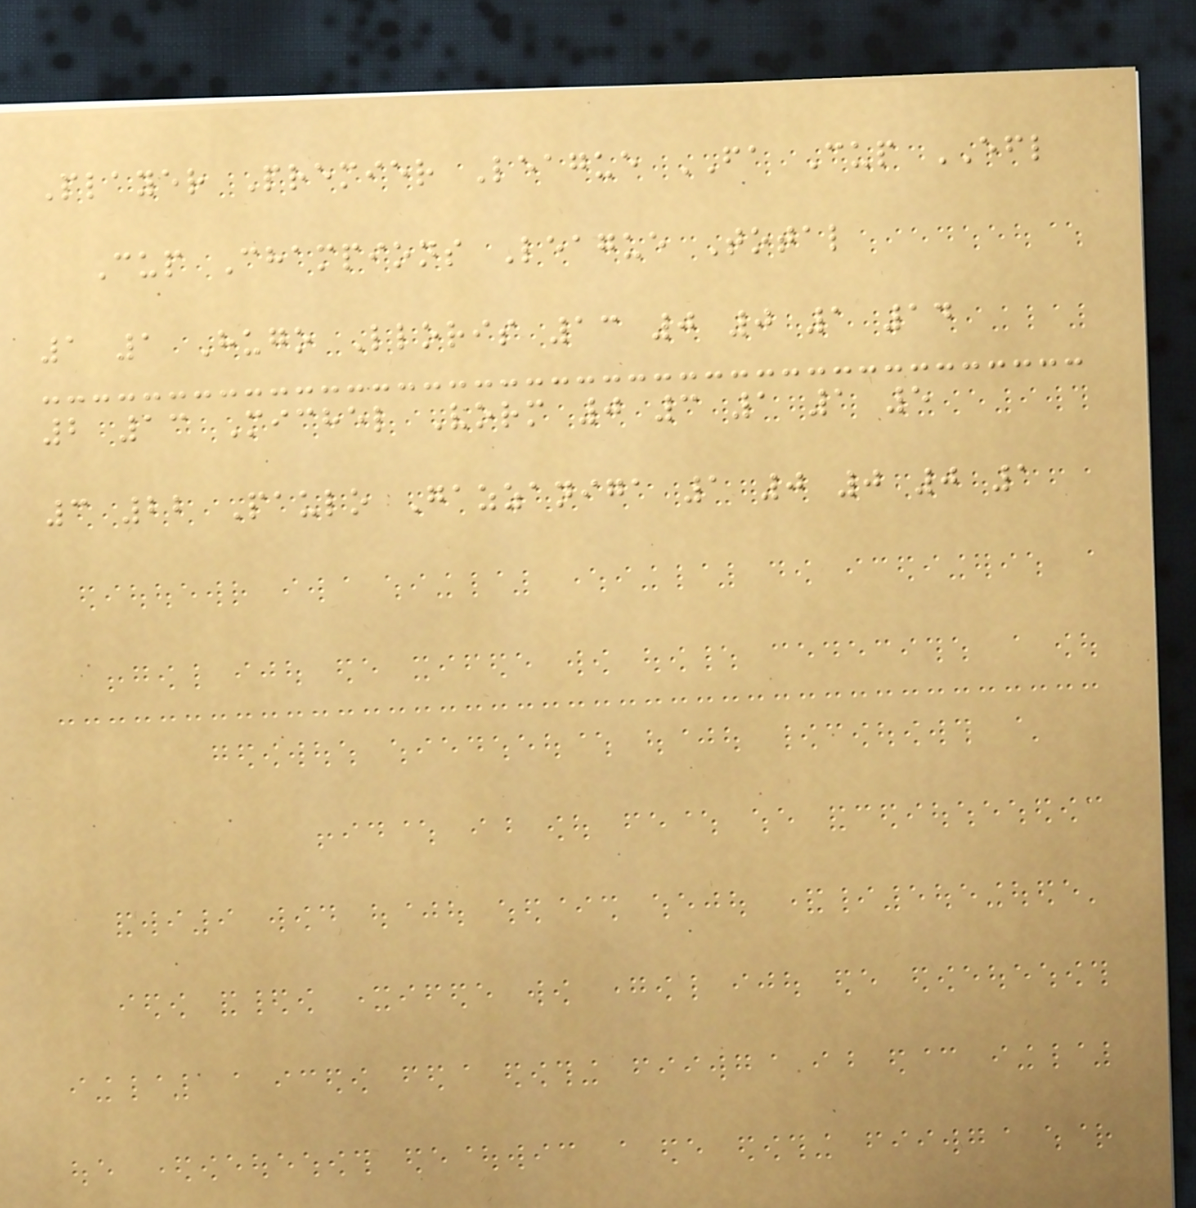Player Premier League FA Cup EFL
Cup Champions League Total
1 1 Hugo Lloris 13 0 0 1 14
2 13 Michel Vorm 0 3 1 1 5
3 22 Paulo Gazzaniga 1 0 0 0 1
